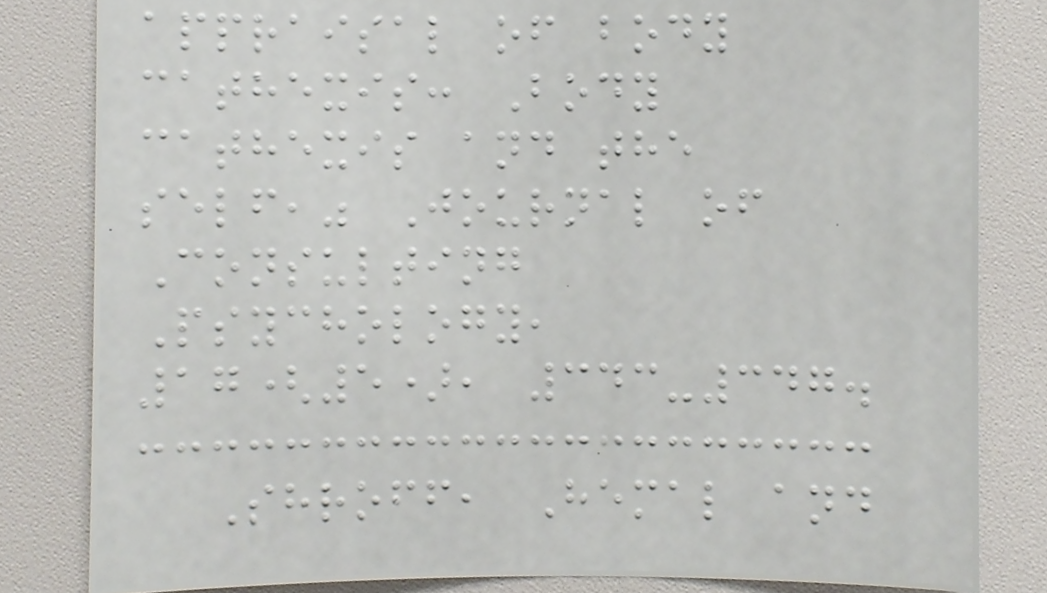appraisal of body
cathexis: Body
cathexis and the
self," Journal of
Consulting
Psychology,
17(5), 343-347.
Shroff, Hemal and
